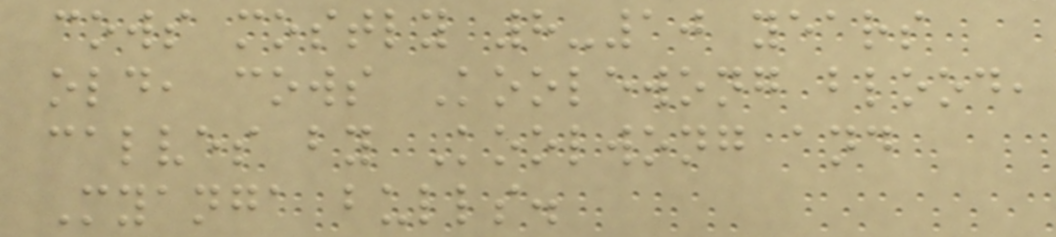cows mostly 8-10 years
old, cows Koolewong blood,
calves by Koolwong and
Myanga bulls.
